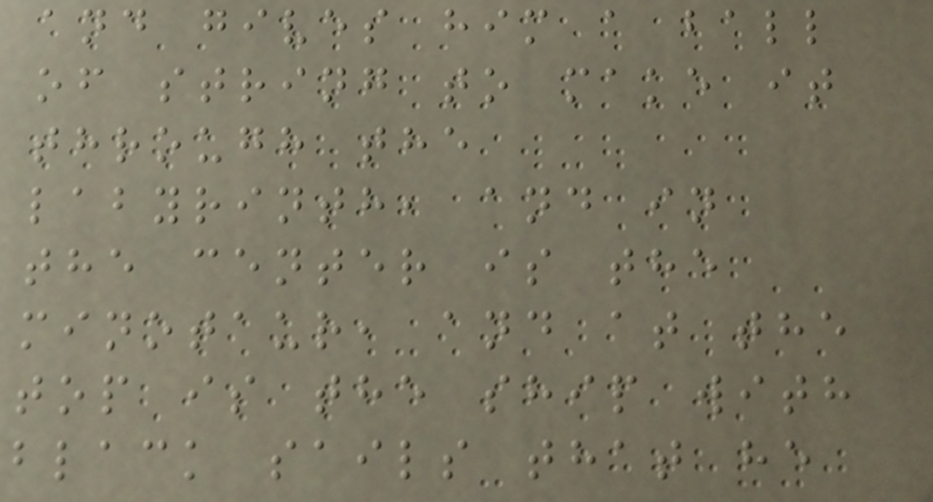and gives him a ball
of string to make it
through the
labyrinth, and in
the center is the
minotaur, and at the
top is the ship with
black sails that he
